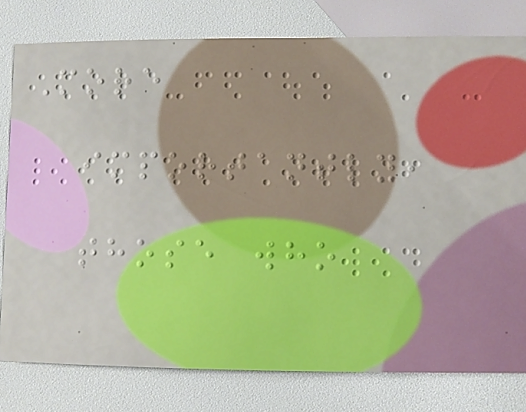More
importantly,
those who
